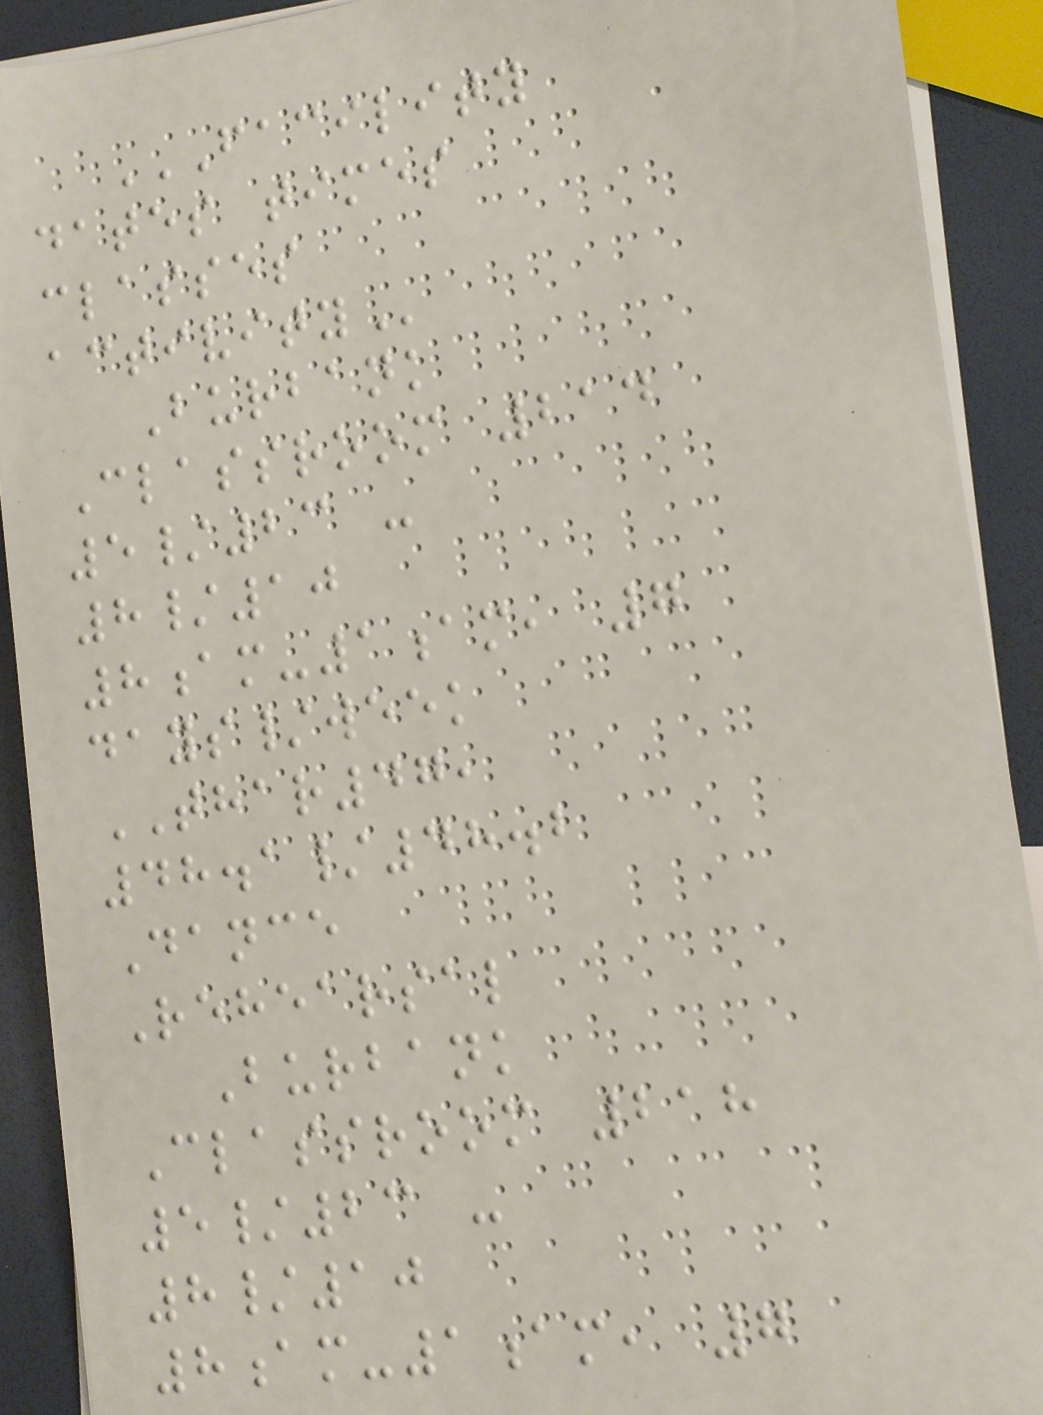FACILITY
DATES TIMES
CLASSES
ACTIVITY
Burbank
Classroom 214
5/23 -
8/10
8am-1am, 7
days/week
THAR47,
48.1/48.2
Dance
Rehearsal
Burbank
Classroom 218
5/23 -
8/10
8am-1am, 7
